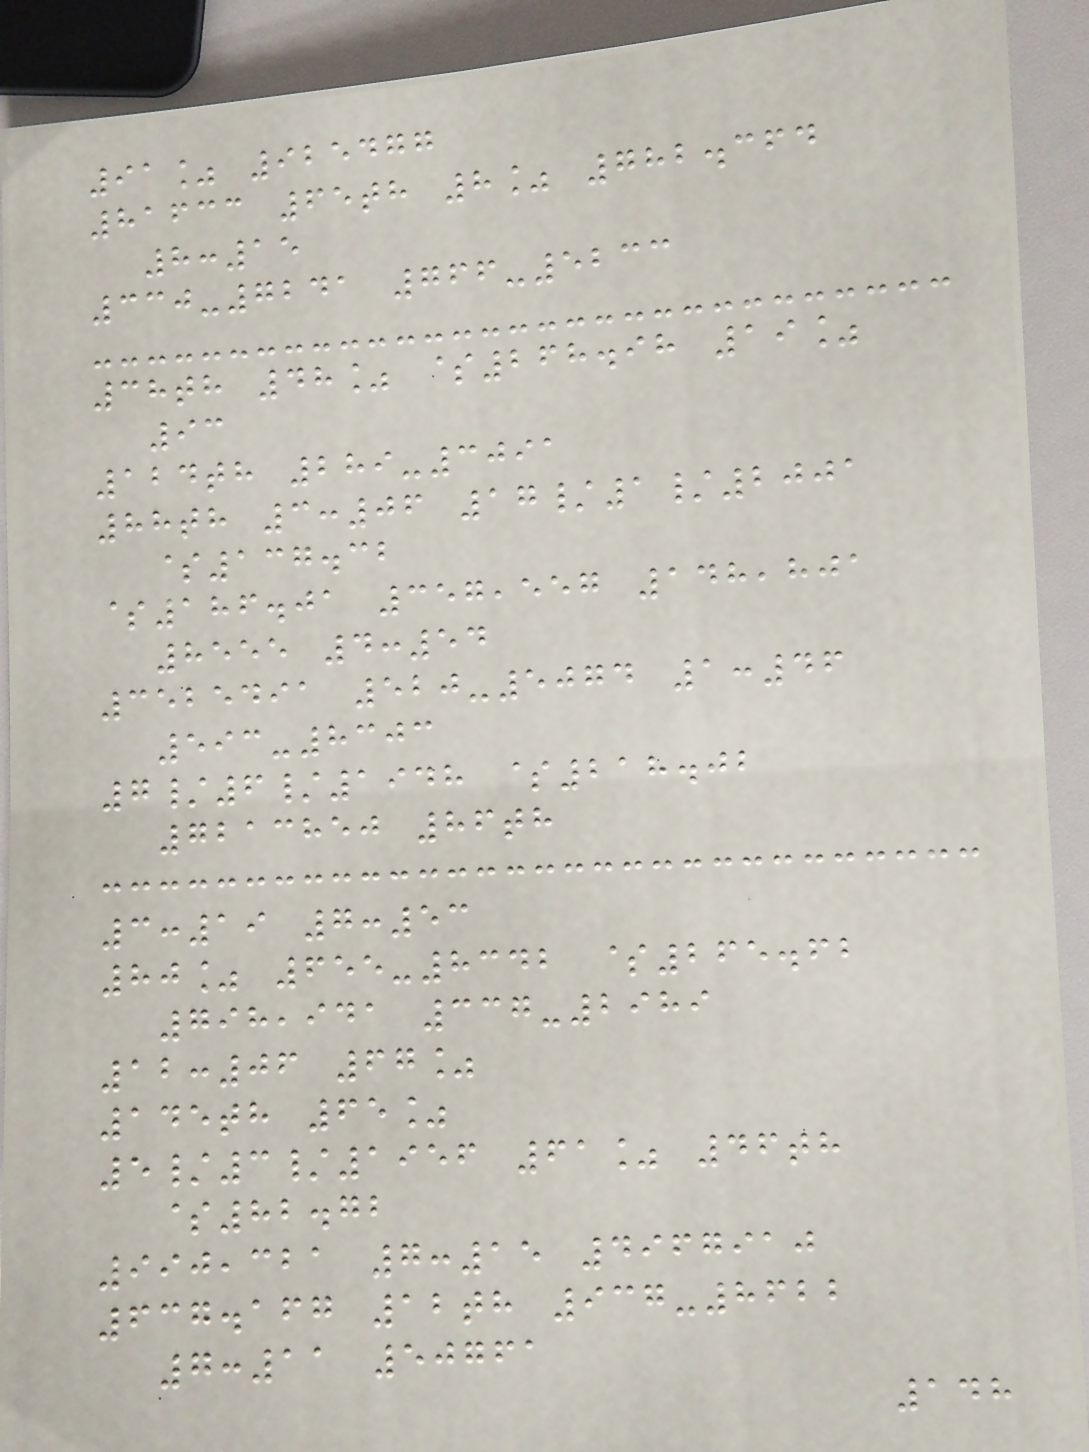91% 925477
81633 65th 8% 782.364
8:15
330-7241 766-5233
38th 48% $268.98 19%
93
124th 289-3091
88th 3:06 17/1/2001
$137.32
$186.01 357,557 148,801
8555 4:54
3525491 520-5074 1:46
593-8303
7/6/1948 $218.02
7213850 86th
3:19 7:53
80% 655-8342 $265.62
798,941 337-2989
12:06 67%
145th 65%
5/3/1956 61% 46th
$82.72
990,321 7:15 4967910
637.167 12th 937-8622
7:11 50761
148
